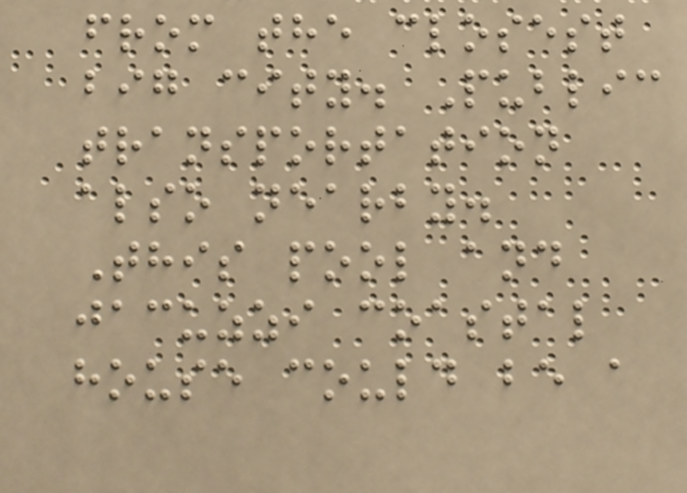from the closest
big city. Public
transportation
also nearby.
This pool and
jacuzzi coastal
house could be a
